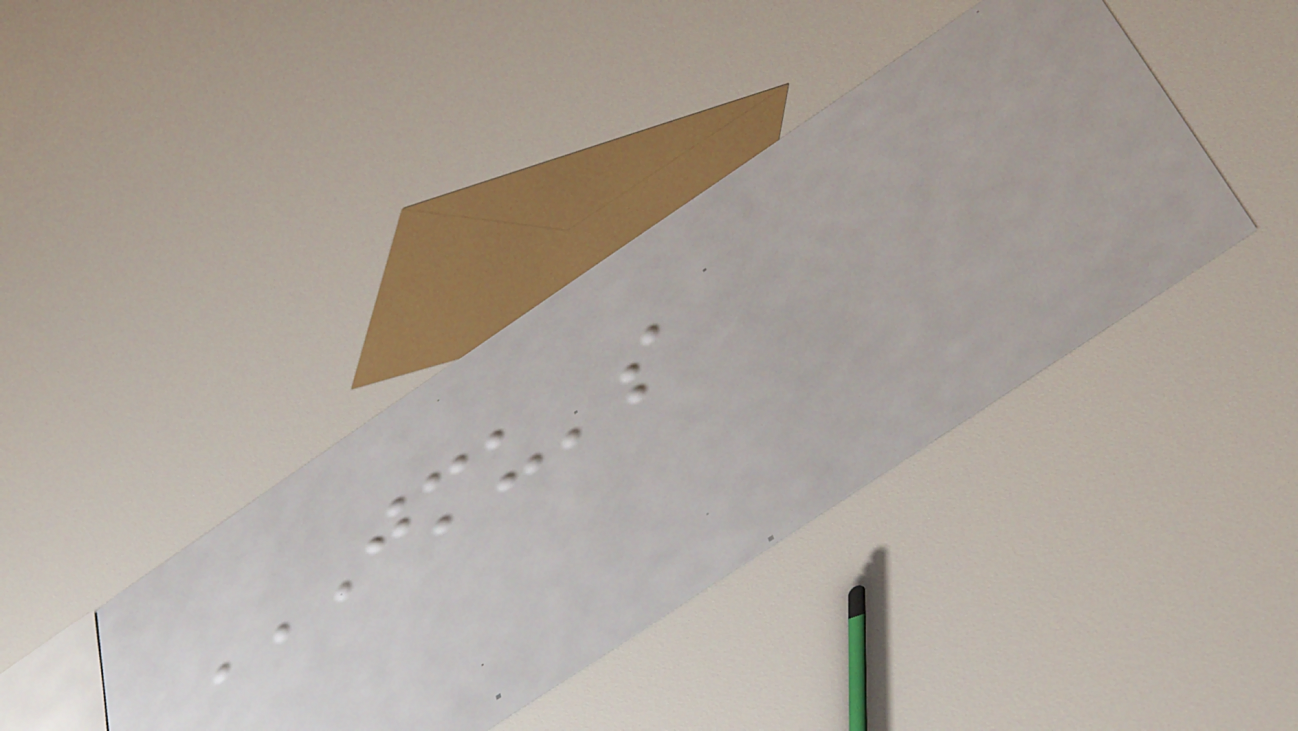JMU'S
